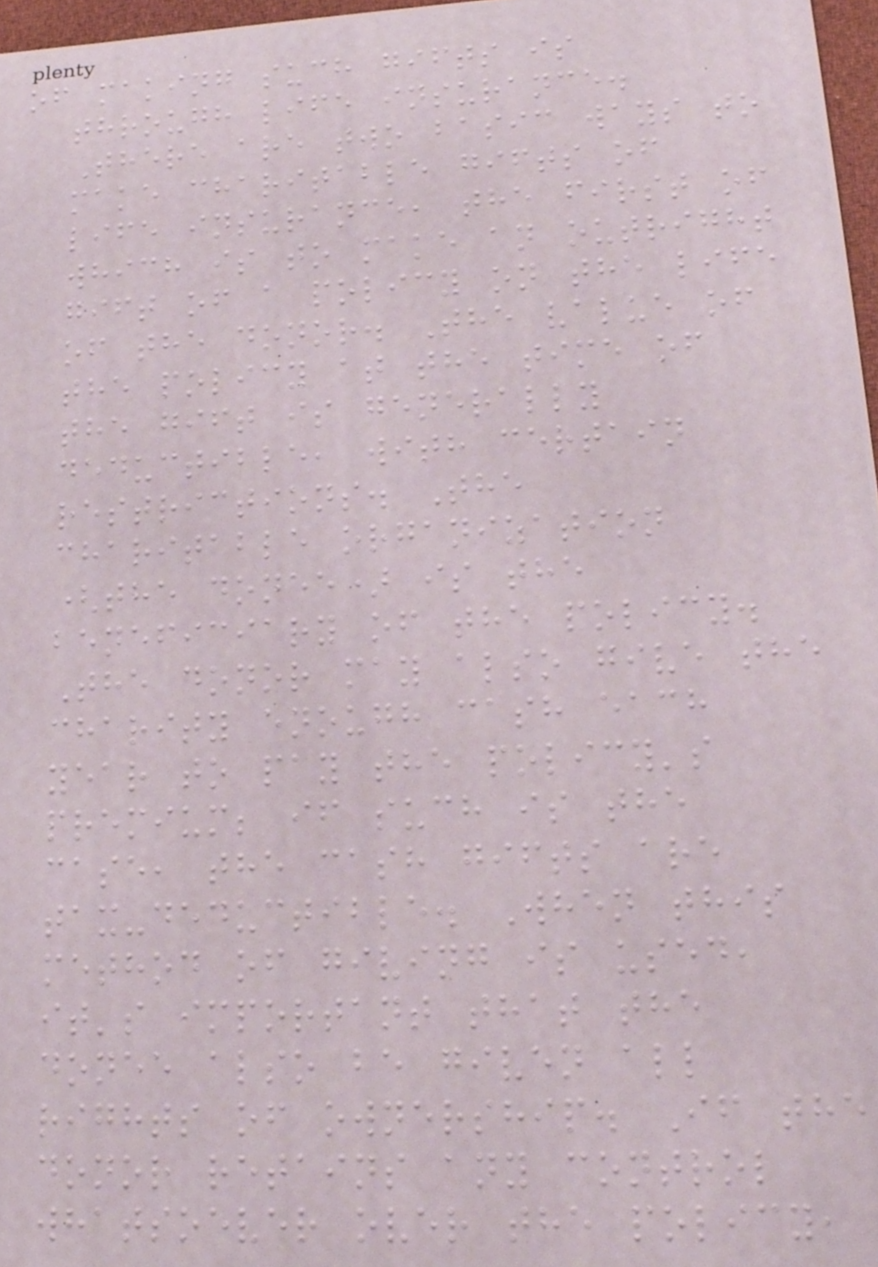of making such gifts is
through life insurance.
There are two basic ways to
make charitable gifts of
life insurance, the first of
which is to make an outright
gift of a policy on the life
of the donor. The value of
the policy at the time of
the gift is generally
deductible, with certain
restrictions. The
charitable organization
(the donee) is the
beneficiary of the policy.
The donor may also give the
charity enough cash each
year to pay the policy's
premium; if such is the
case, the cash gifts are
tax-deductible. When this
method of giving is used,
it's important that the
donee also be given all
rights of ownership. If the
donor retains any control
whatsoever over the policy,
